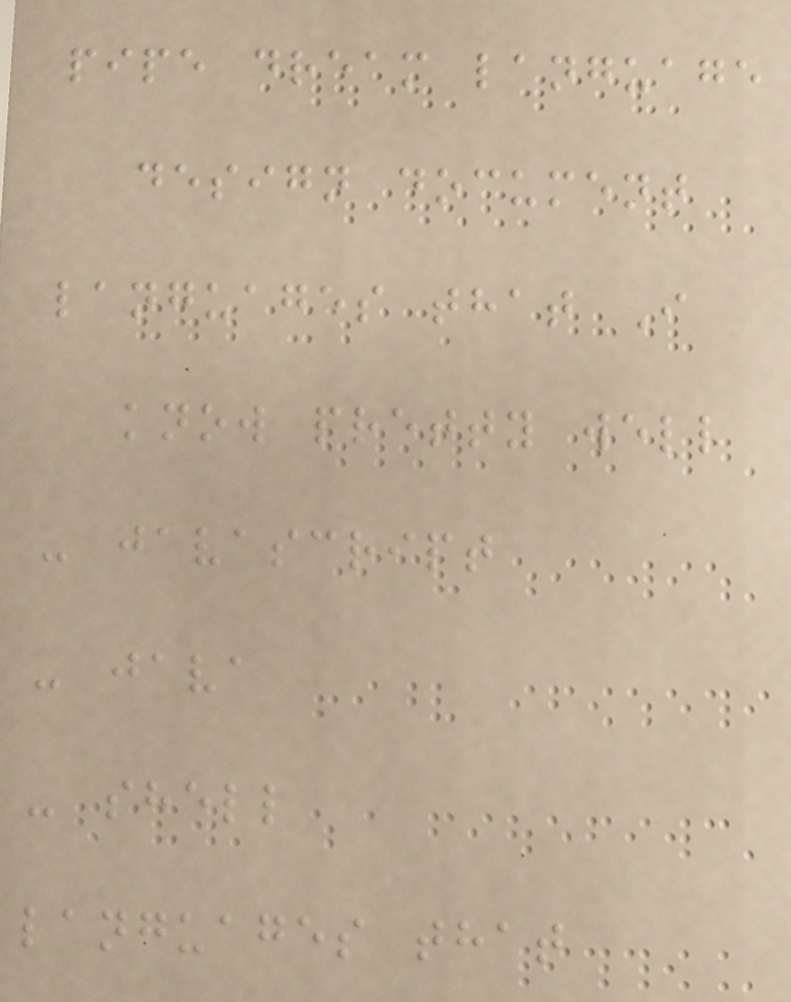pipe dream language
design document
languages that I
know pretty well
- javascript
- java
- shell
languages that
